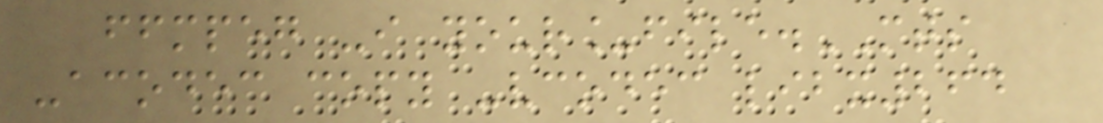ffmpeg -i your_file.MTS
-acodec copy -vcodec libx264
